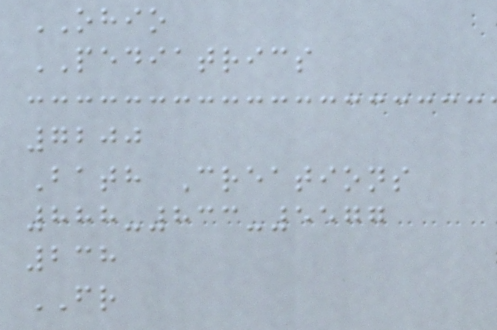OHIO
PEDIATRICS
7200
Bath Creations
888-833-5577
238
FR
